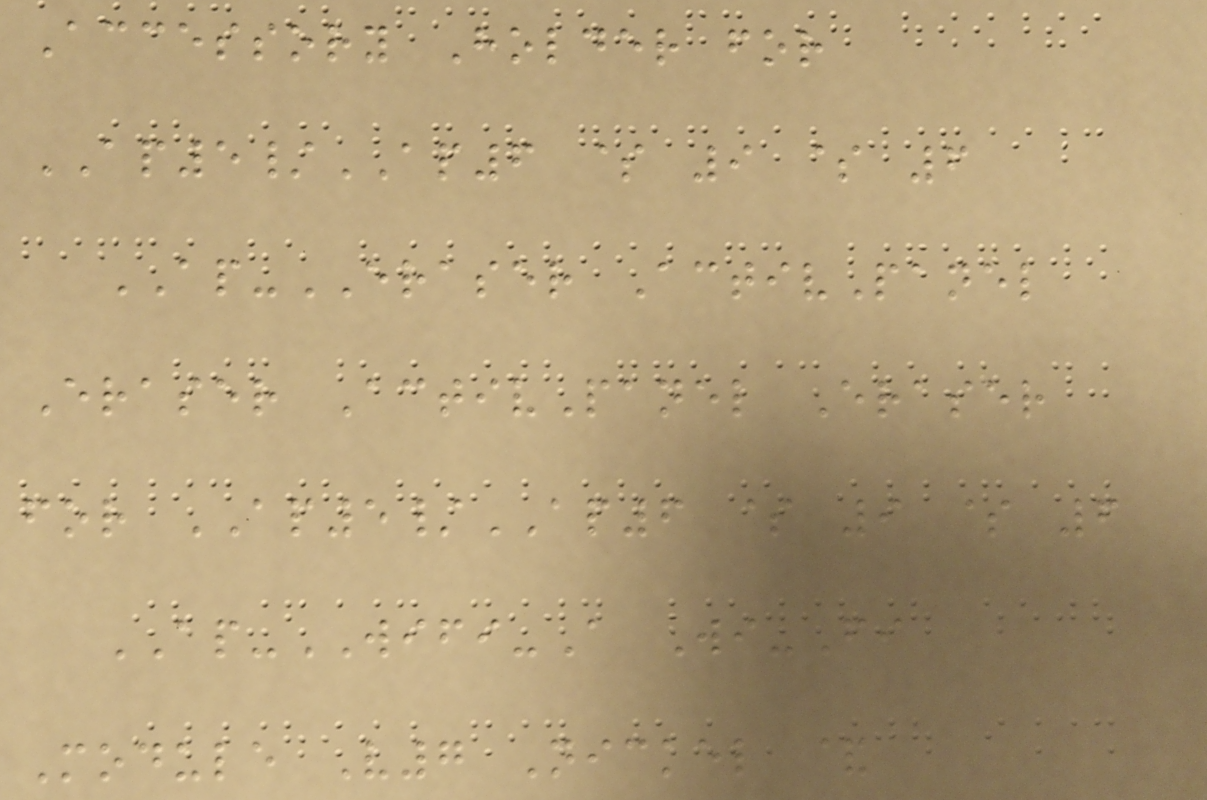Accessory Holder for
AP5/AP6 $ 9 $ 6
AP-ERASER ActivPanel
Eraser ActivPanel Eraser
for AP5/AP6 $ 9 $ 6
AP-WIFI-A Wi-Fi
Module V7 Nickel &
